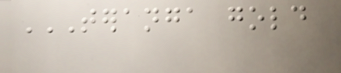TERANGA GOLD
